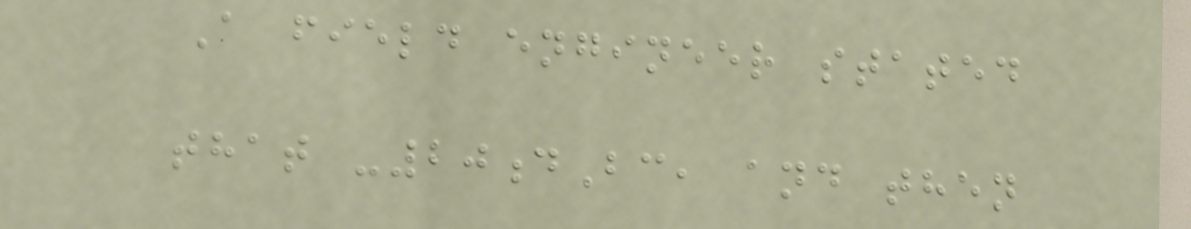A field engineer stated
that -20dBc, and then
